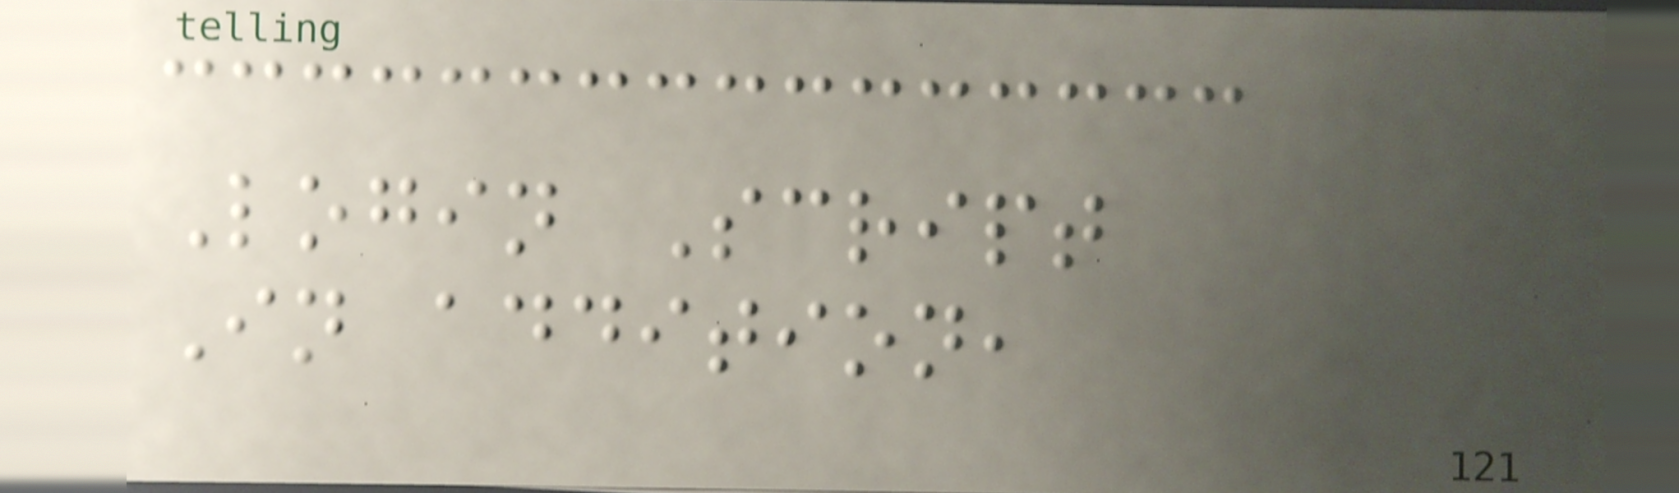Login Script
In addition,
